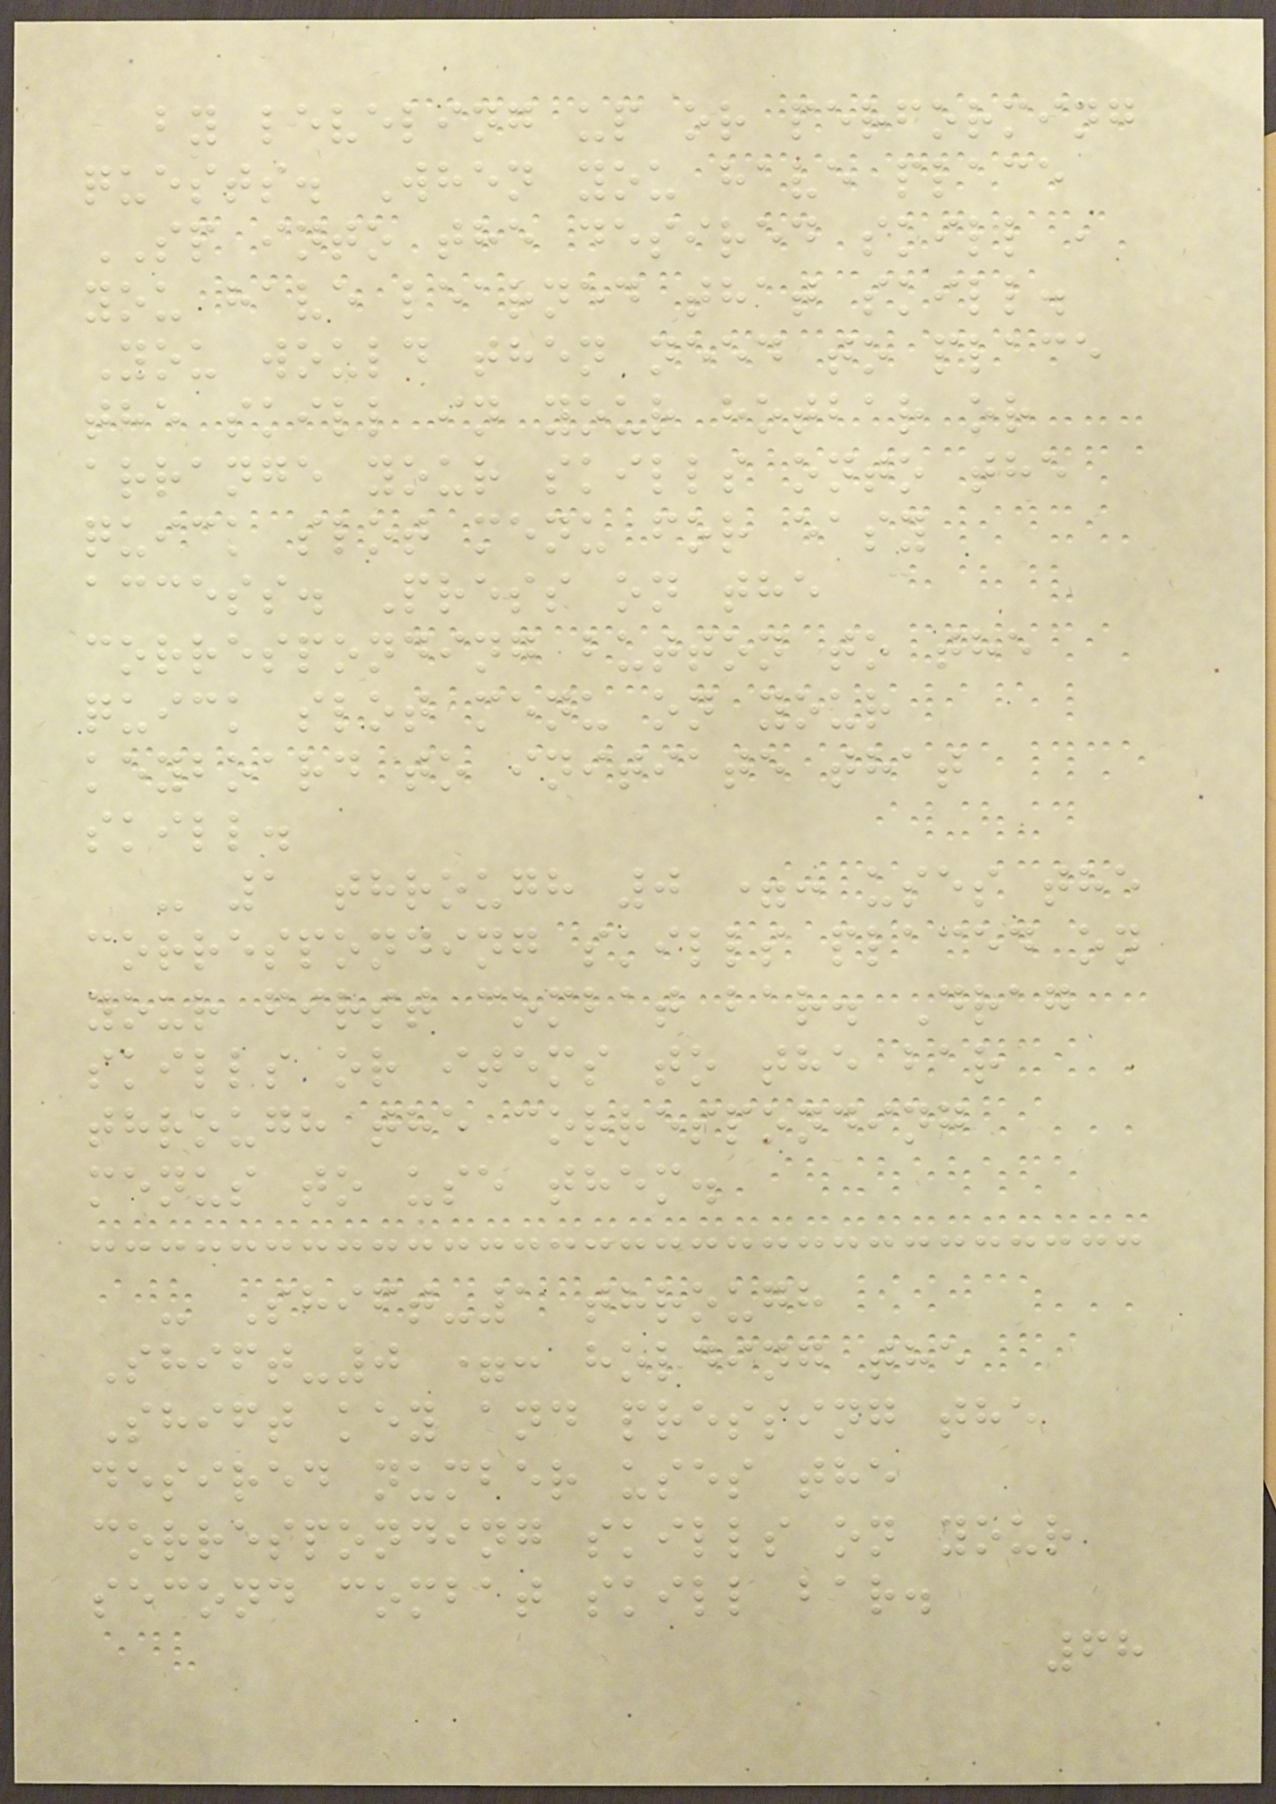by leveling up or performing
quests. When you have place
SP into the desired skill ,
you have learned that skill.
You would then need to place
the skill in your hotbar or
arrange your skills onto the
quick slot menu for easy
access. Press on the
corresponding button to the
quick slot menu on your
keyboard to initiate that
skill.
- 1 through 0 =: uses the
corresponding skills placed on
your first combat bar. Drag
skills or items to the bar
through the corresponding
menus to use them.
- Shift-1 through
Shift-0 =: holding the
Shift key and pressing the
desired number uses the
corresponding skills on your
second combat skill bar.
68
